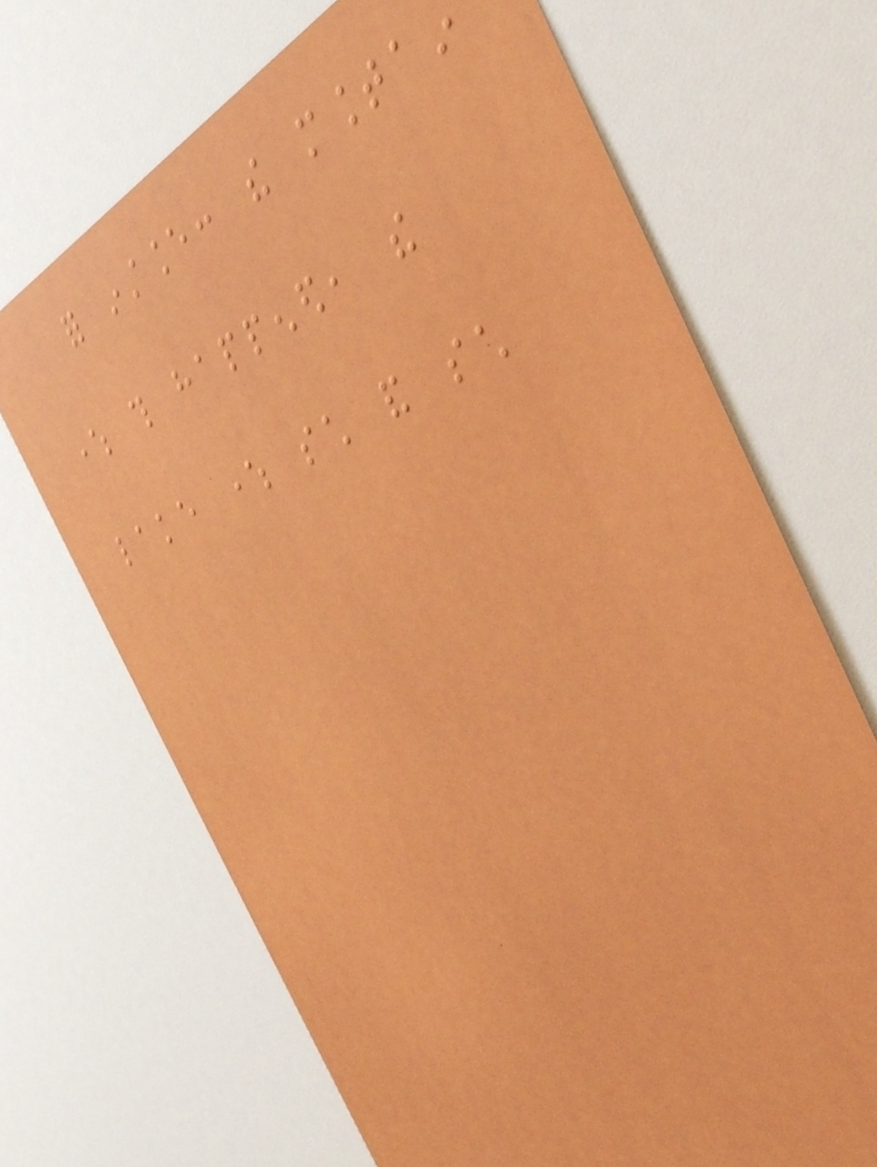for instance: the mountain
where this happened, the
lake where such and such
